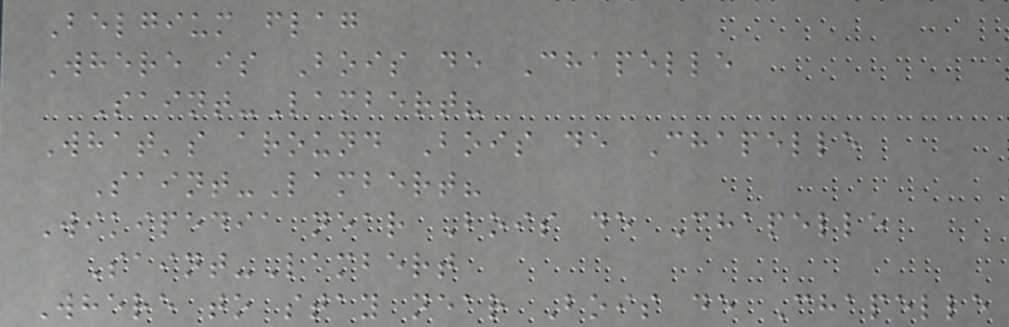Belgium flag
Where is Bois de Chapelle
Saint-Lambert?
What's around Bois de Chapelle
Saint-Lambert?
Wikipedia near Bois de Chapelle
Saint-Lambert
Where to stay near Bois de Chapelle
